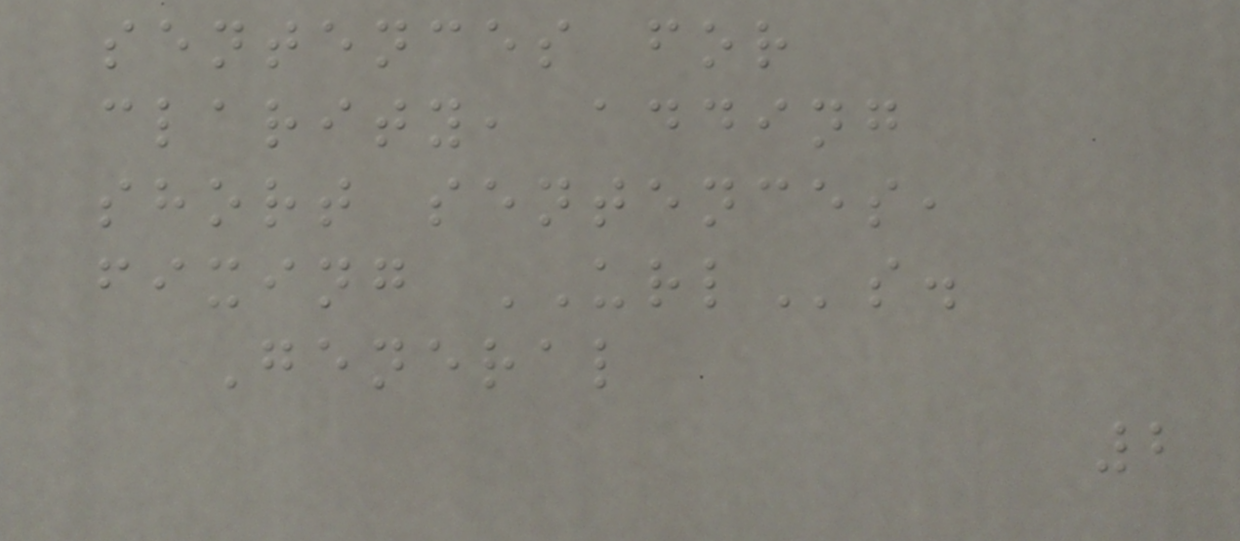sentences for
clarity, adding
short sentences,
fixing URLs.
General
2
